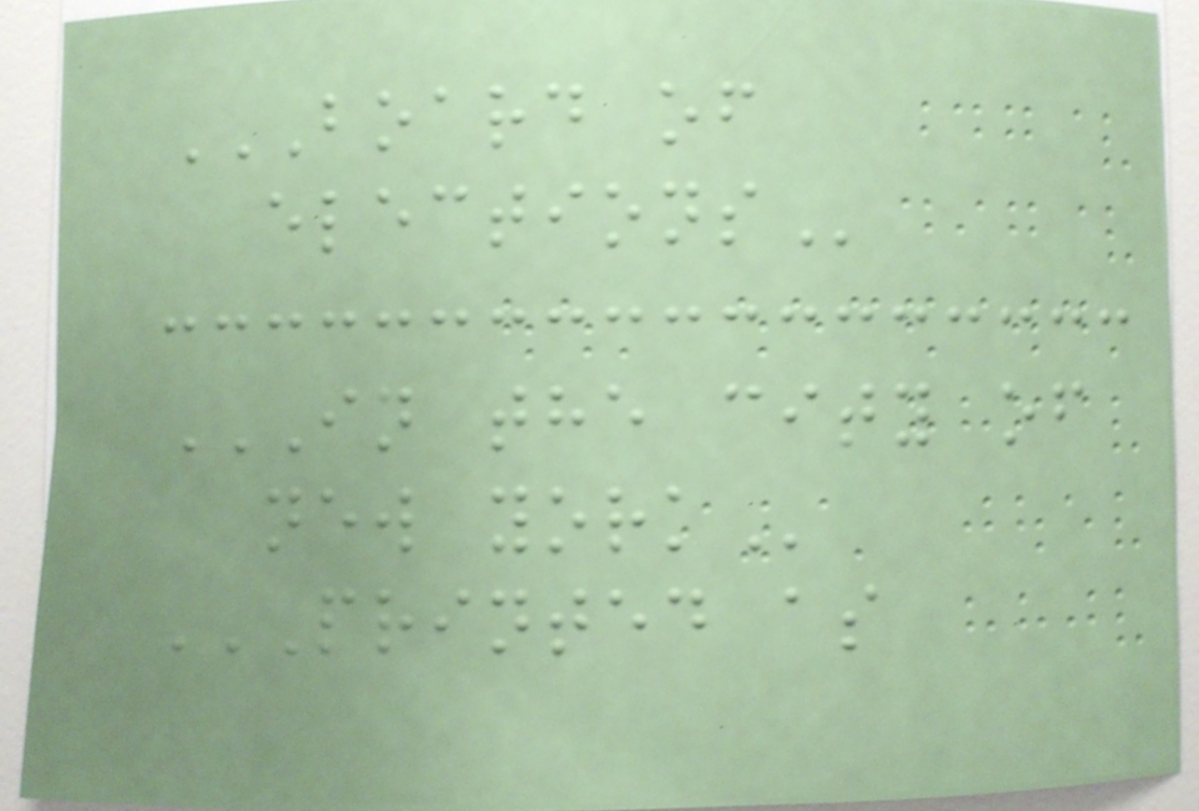BOARD OF
ELECTIONS
IN THE CITY OF
NEW YORK
PRINTED AS
